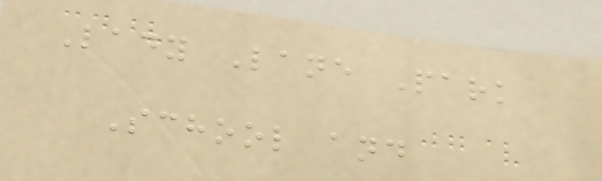Lady Lane Park
School and
